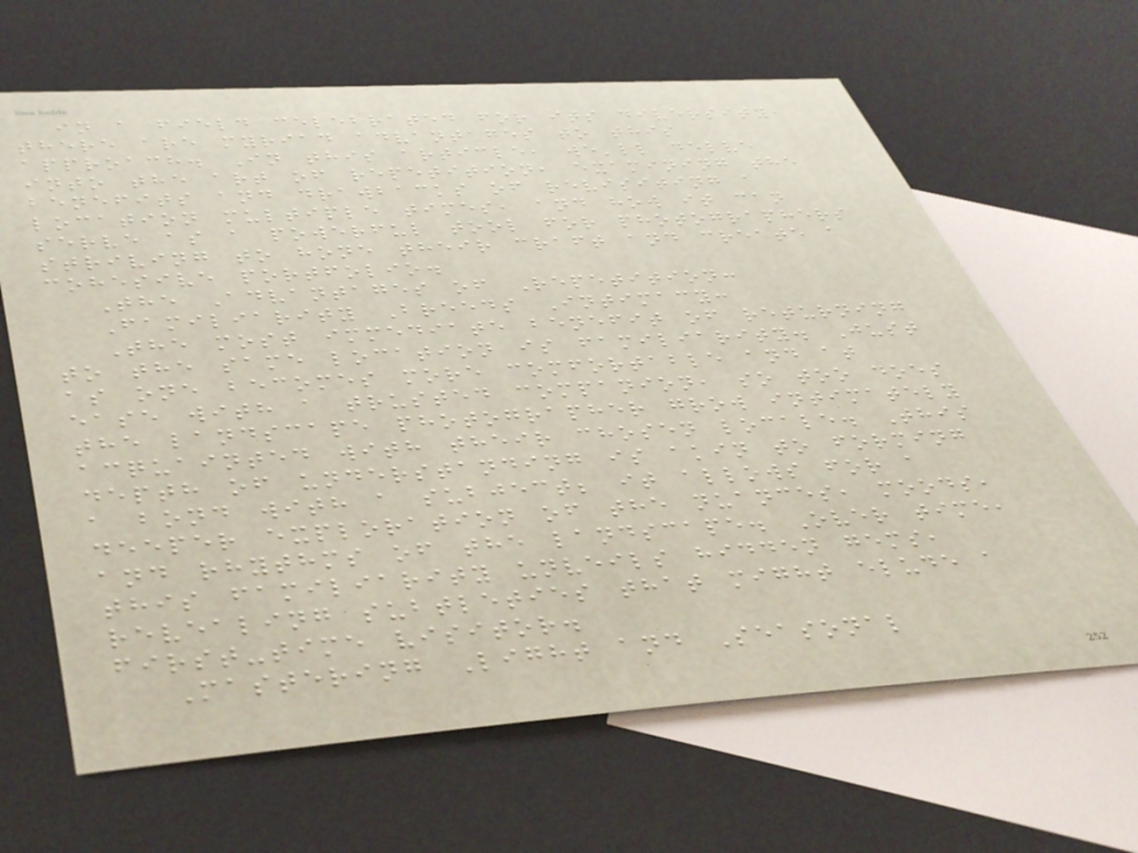in a field celebrated for its diversity,
there are myriad advantages to this
approach. In this article, we'll delve
into the art of repetition, examining the
benefits and drawbacks of revisiting a
location multiple times, and how it can
serve as a powerful tool for photographers
striving to hone their craft and create a
cohesive portfolio.
The Advantages of Repetition:
Familiarity Breeds Intimacy:
The most immediate benefit of returning
to the same location is familiarity. Just
as one becomes more comfortable and at
ease with a trusted companion, so too does
the landscape photographer grow intimately
acquainted with their chosen locale. This
depth of understanding is akin to forming
a bond with a subject; it allows for a
deeper exploration of the nuances, moods,
and rhythms of the landscape. Over time,
this familiarity unveils hidden gems,
revealing subtleties that might elude a
first-time visitor.
Mastering Light and Seasonal
